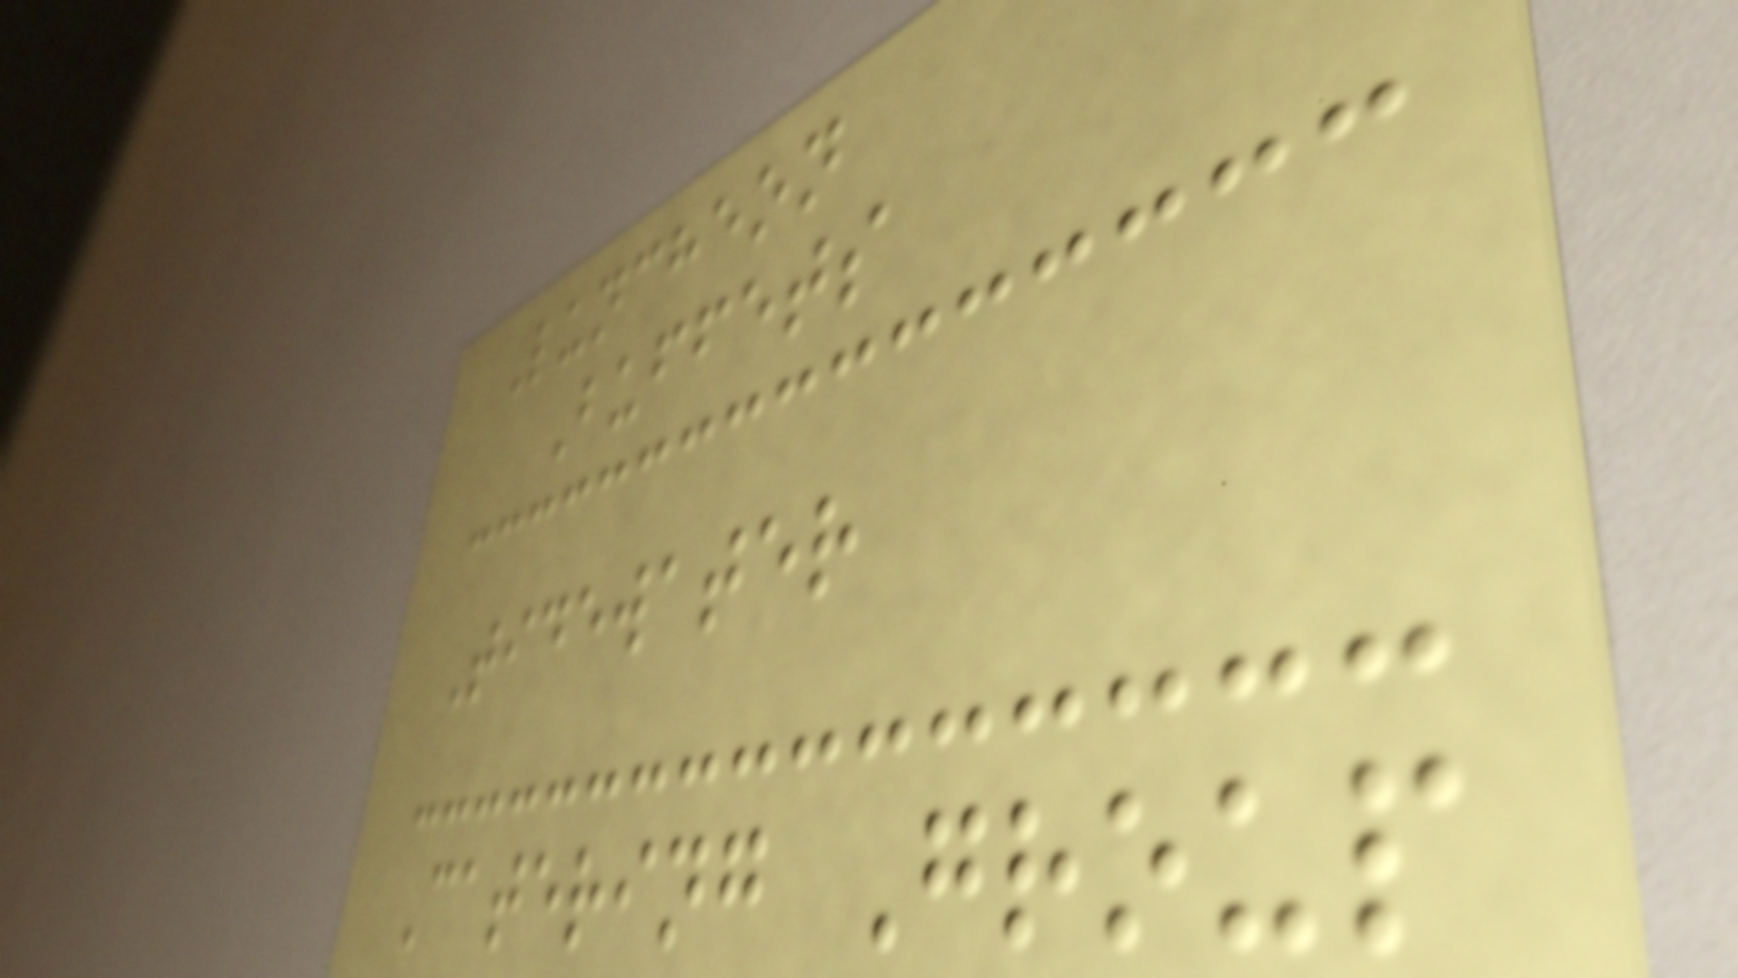Luncheon
Buffets
Tidewater
Catering Group
